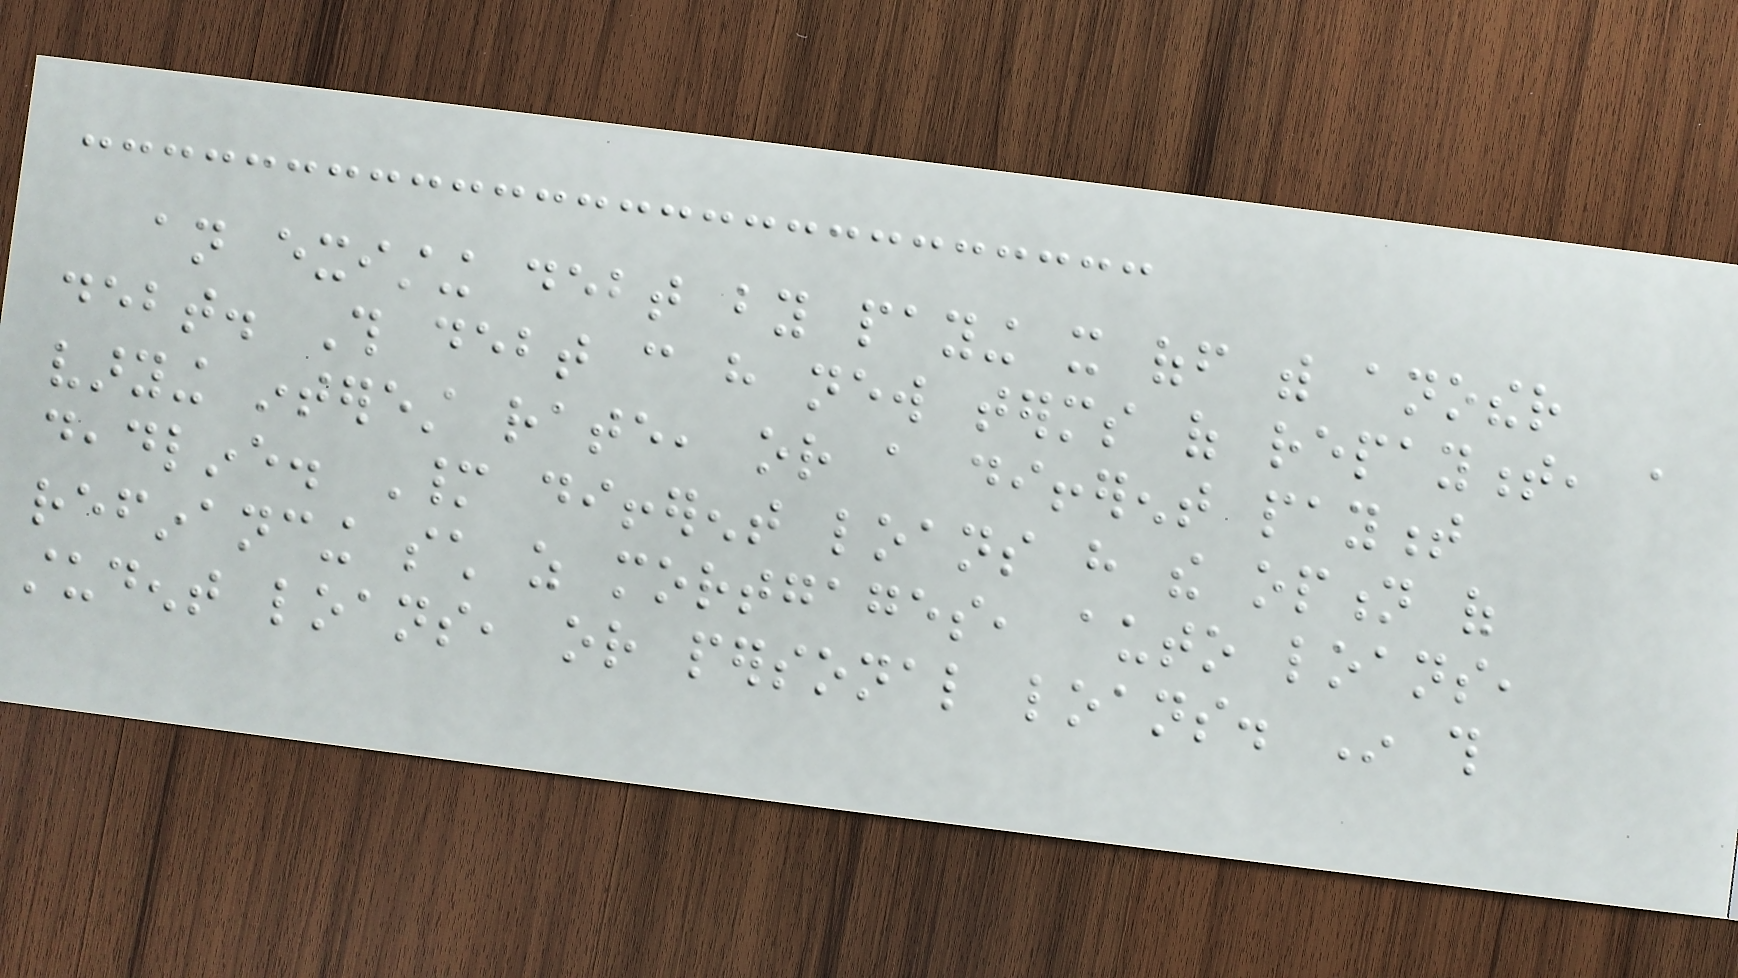an existing debt by paying it off with another
debt. This debt can have new terms of repayment, a
varying interest rate, or a different payment
deadline. Many different loans have the option of
refinancing such as mortgages, auto loans,
student loans, or personal loans. In this
